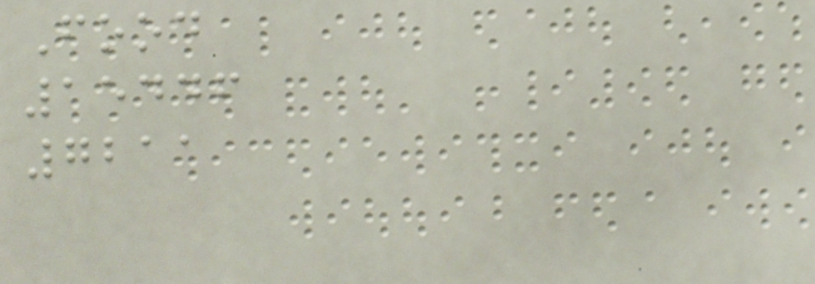Food
15446
7211
